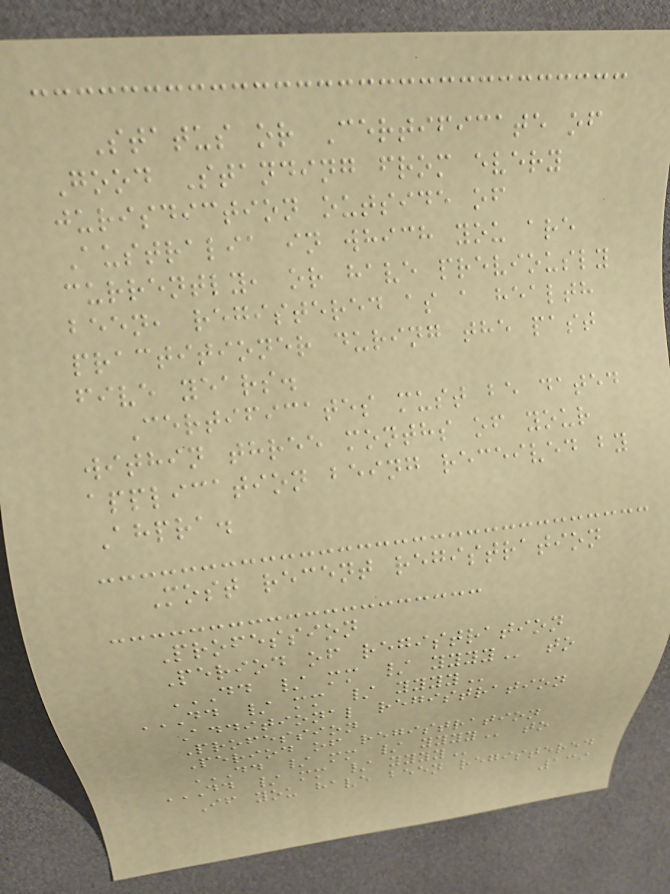Status or Certificate of
Good Standing from every
jurisdiction outside of
Australia in which you are
currently, or have previously
been, registered as a health
practitioner during the past
five years.
Certificates must be dated
within three months of your
application being received by
Ahpra.
Most recent registration
Profession
Period of registration
DD / MM / YYYY to
DD / MM / YYYY
Additional registration
Profession
Period of registration
DD / MM / YYYY to
DD / MM / YYYY
If you have been registered
139
